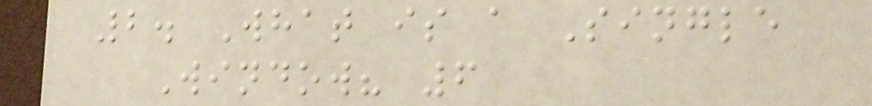2. What is a Single
Window? 6
